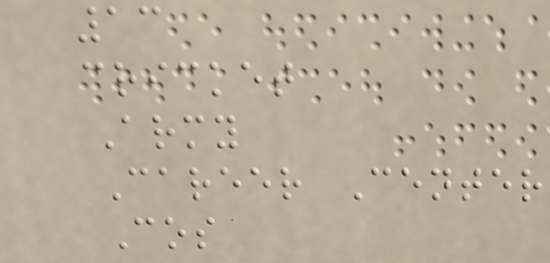13
cricket
Army
Career Center
Cos
